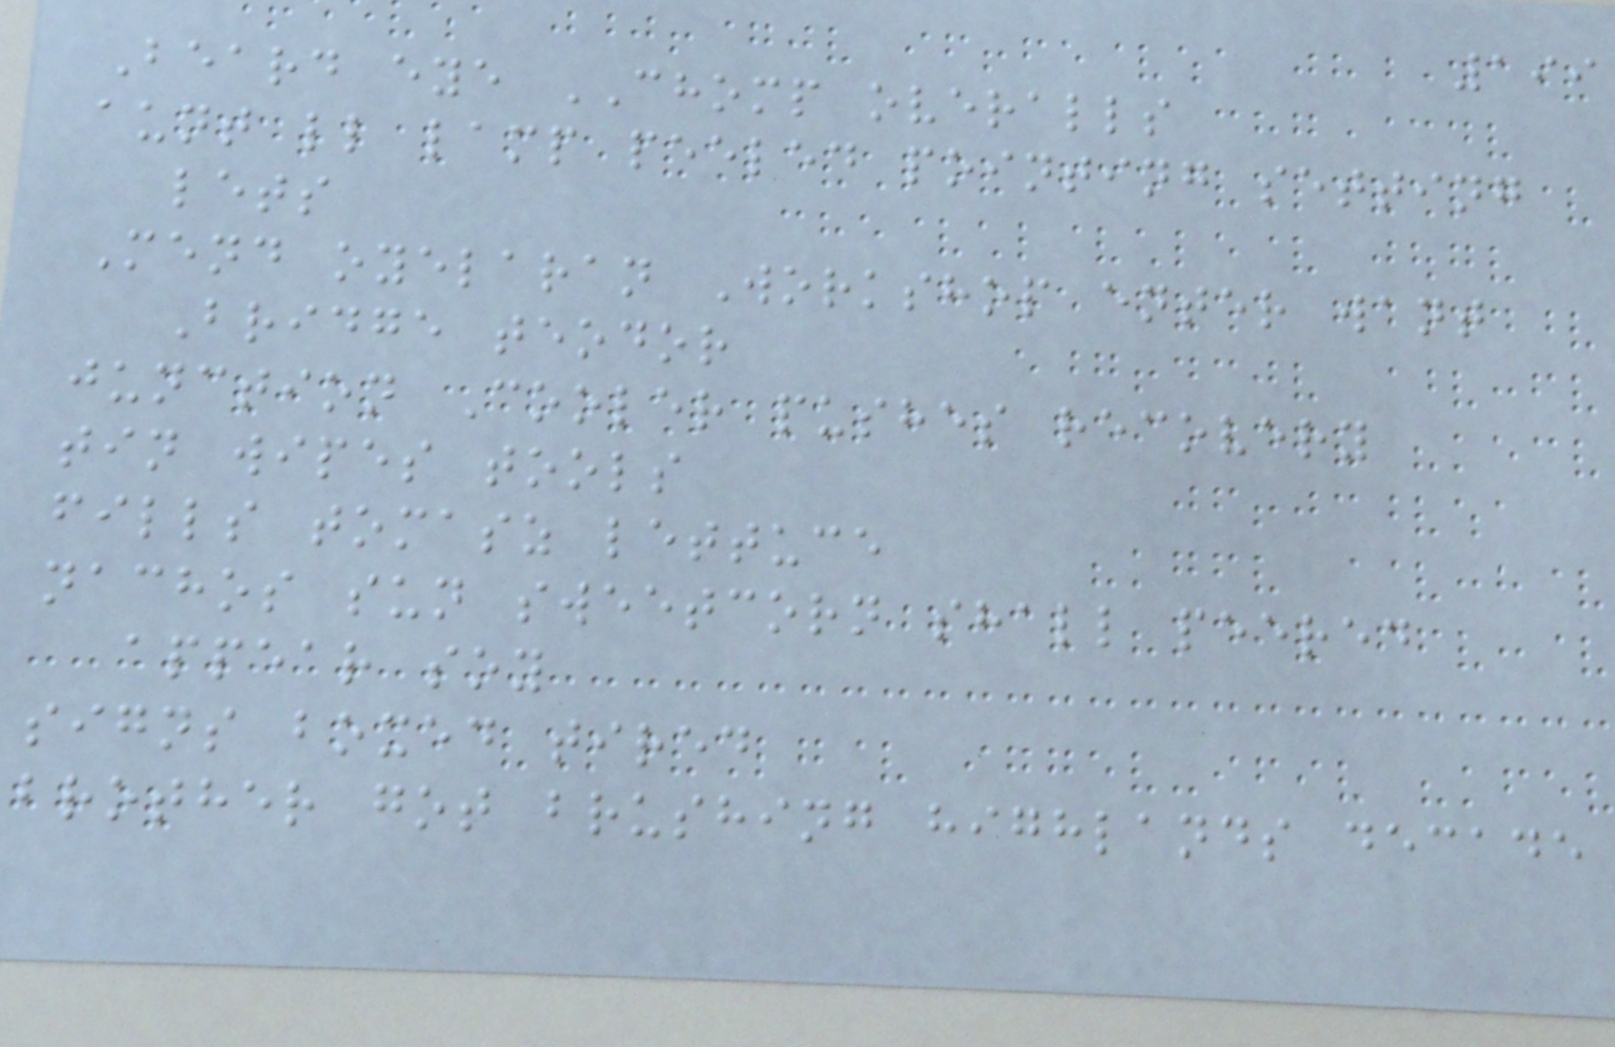199
Beard eye CHOMP overalls
aunt ll lamp peeled pointing setting
lets
Mend oyelaran Workshop enter want
Bridge teodor
junction Cooler pushes recovery
tin wipes tools
fills tomasz lettuce
nachos sun sweetcorn shall peered
appear soy
signs boxed tired
brother got brushing highlands decade
